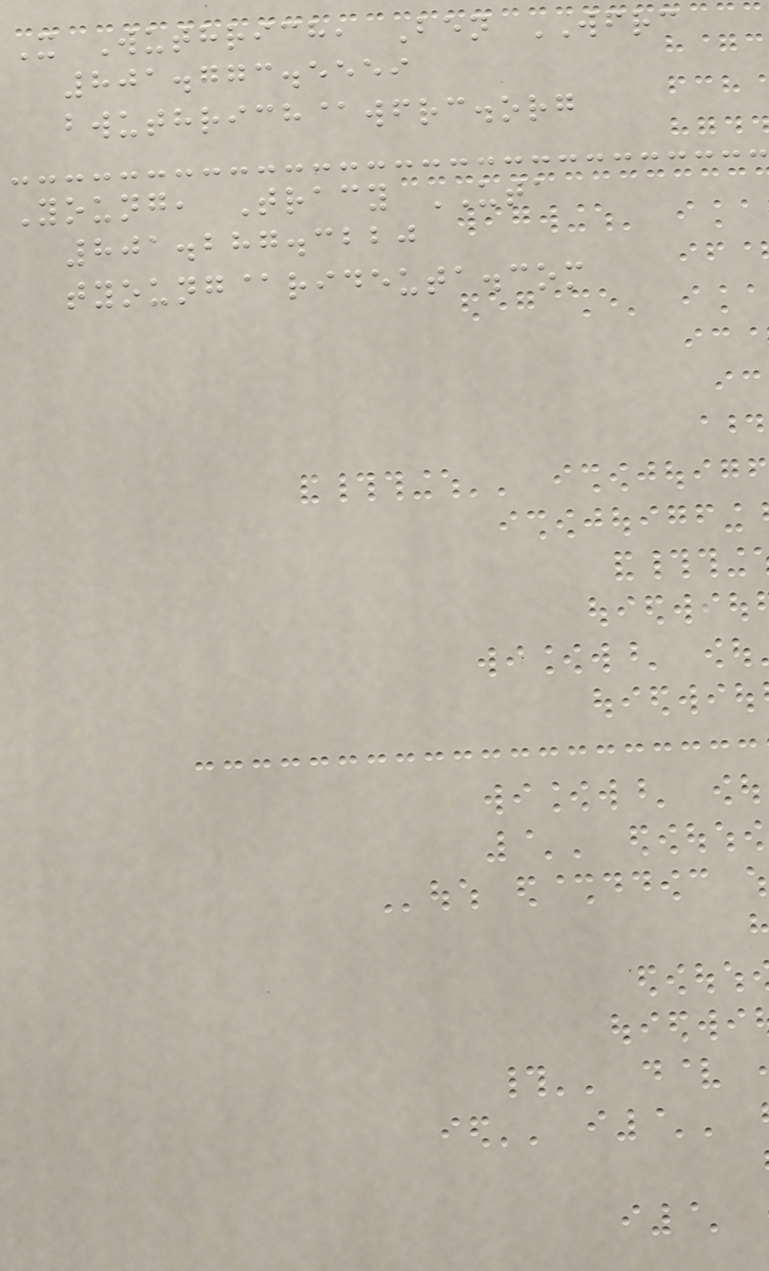X Wuthrich, Ben WFRC
801.773.5559
bwuthrich@wfrc.org
Young, Tracy UTA
801.287.3220
tyoung@rideuta.com
